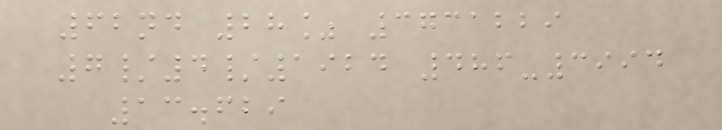62nd 28% 3731229
7/4/1924 486-3994
13.629
